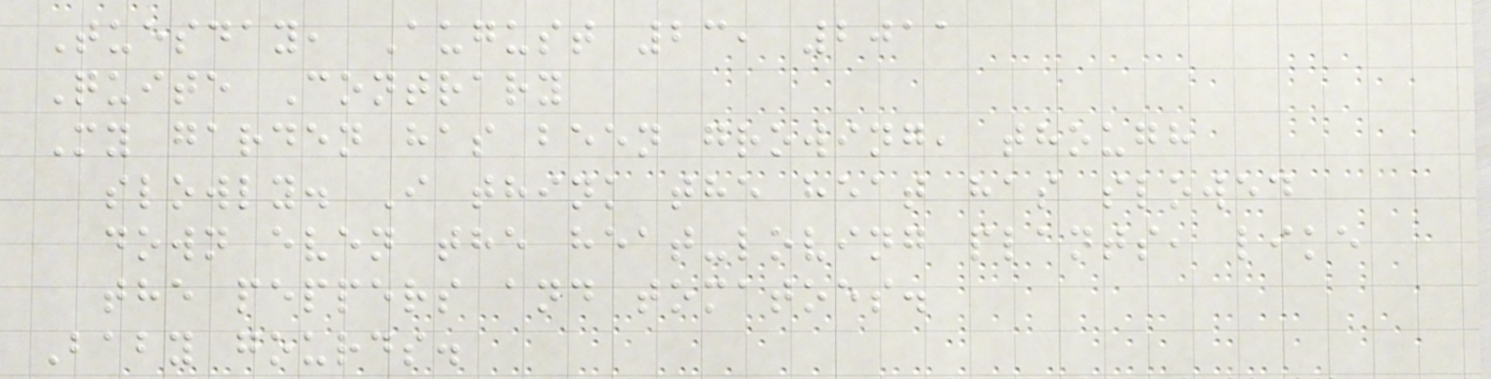Tuesday, August 23, 2011
Quite Contrary
My garden has been growing, though
slowly. I think the heat has slowed
down even the heat-loving plants, like
the peppers and tomatoes.
Baby gourds.
